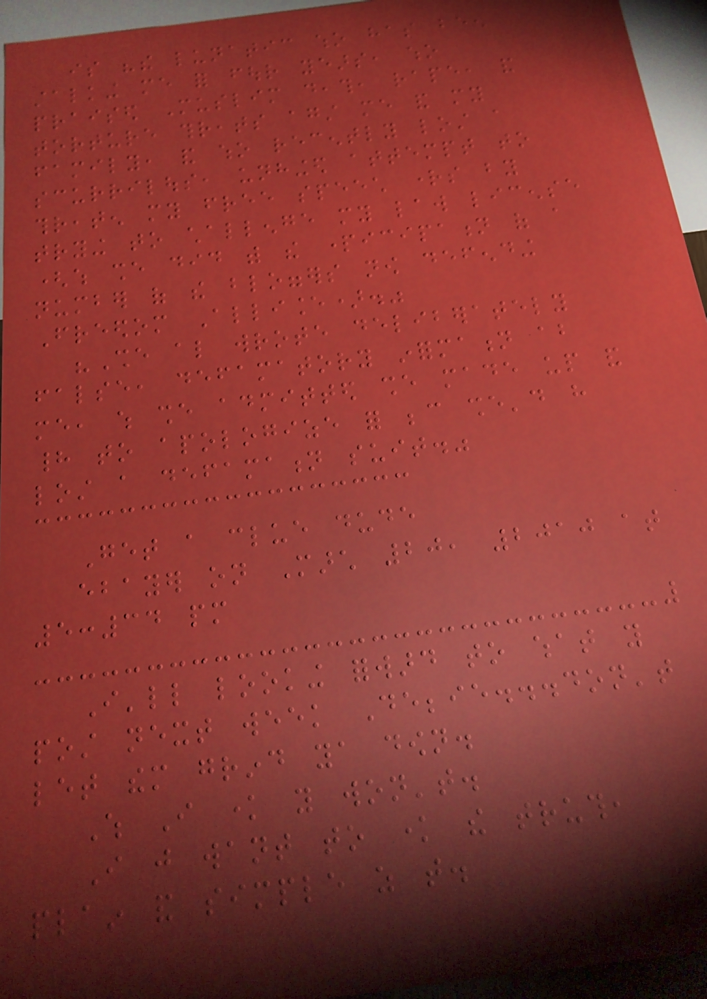is "the lunatic who has been
stalking me for four years, who
praised Muslim death, rape, and
torture threats against me and my
family, and who recently lost a
scurrilous, unhinged attempt to
threaten my free speech rights by
trying to challenge my law license
(which she did with the participation of a
number of the bloggers now defending
Freedom Alliance)."
"She also wrote deliberately
false, defamatory information about
me, which she admitted she made up and
had to apologize for because she'd have
lost a defamation suit."
Get a clue dude
ebayer on March 20, 2010 at
5:34 pm
I'll looking forward to what you
post next week Debbie...don't
let them grind ya down.
Which I know you won't.
I just want to know the truth,
plain and simple as that.
